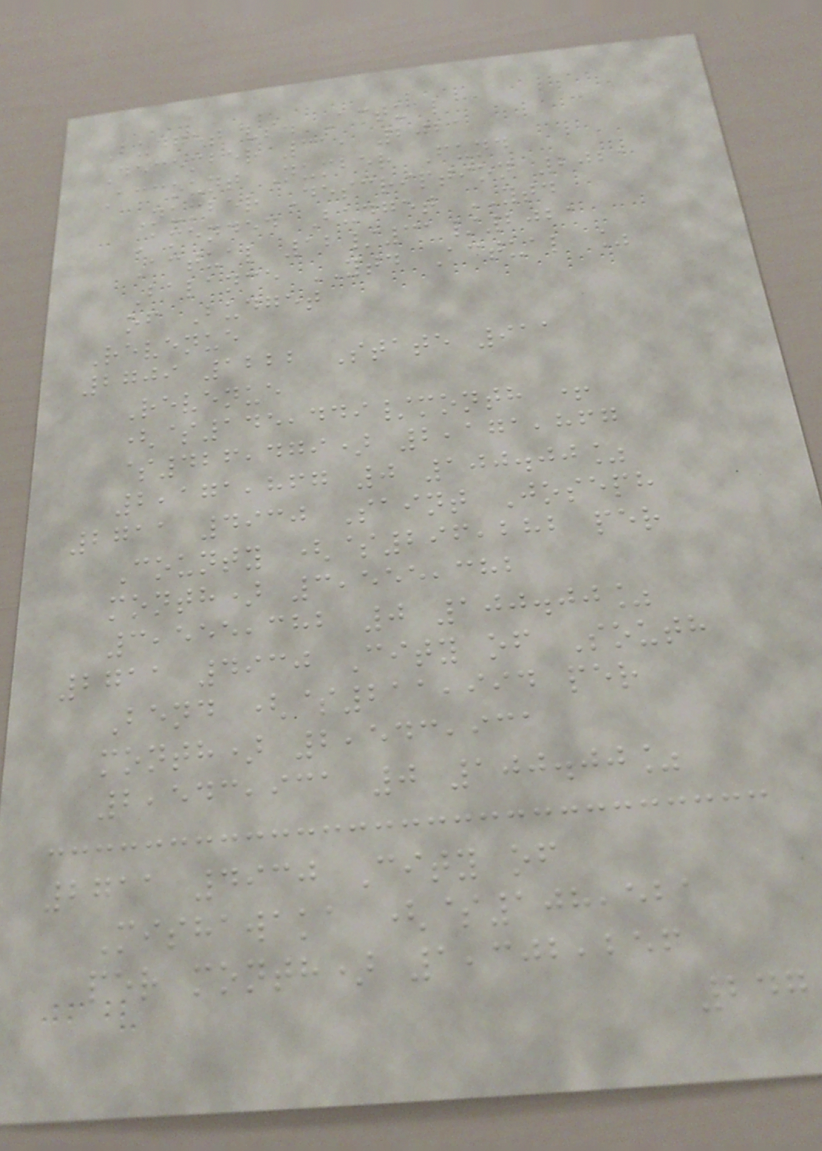Budget vs. Actual
December 31, 2021
Account Number Fund
Number Description 2021
Amended Budget YTD
Actual 12/31/2021
Balance YTD Actual %
of Budget
Revenue
2709 1222 State 911
Revenue
($145,449/month +
$426,479) 2,171,867
2,171,867 0 100.00%
2711 4930 Saint Joseph
County ($296,282 per
month) 3,555,382
3,555,382 0 100.00%
2711 4930 City of South
Bend ($211,994 per
month) 2,543,931
2,543,931 0 100.00%
2711 4930 City of
Mishawaka ($108,521
per month) 1,302,256
247
